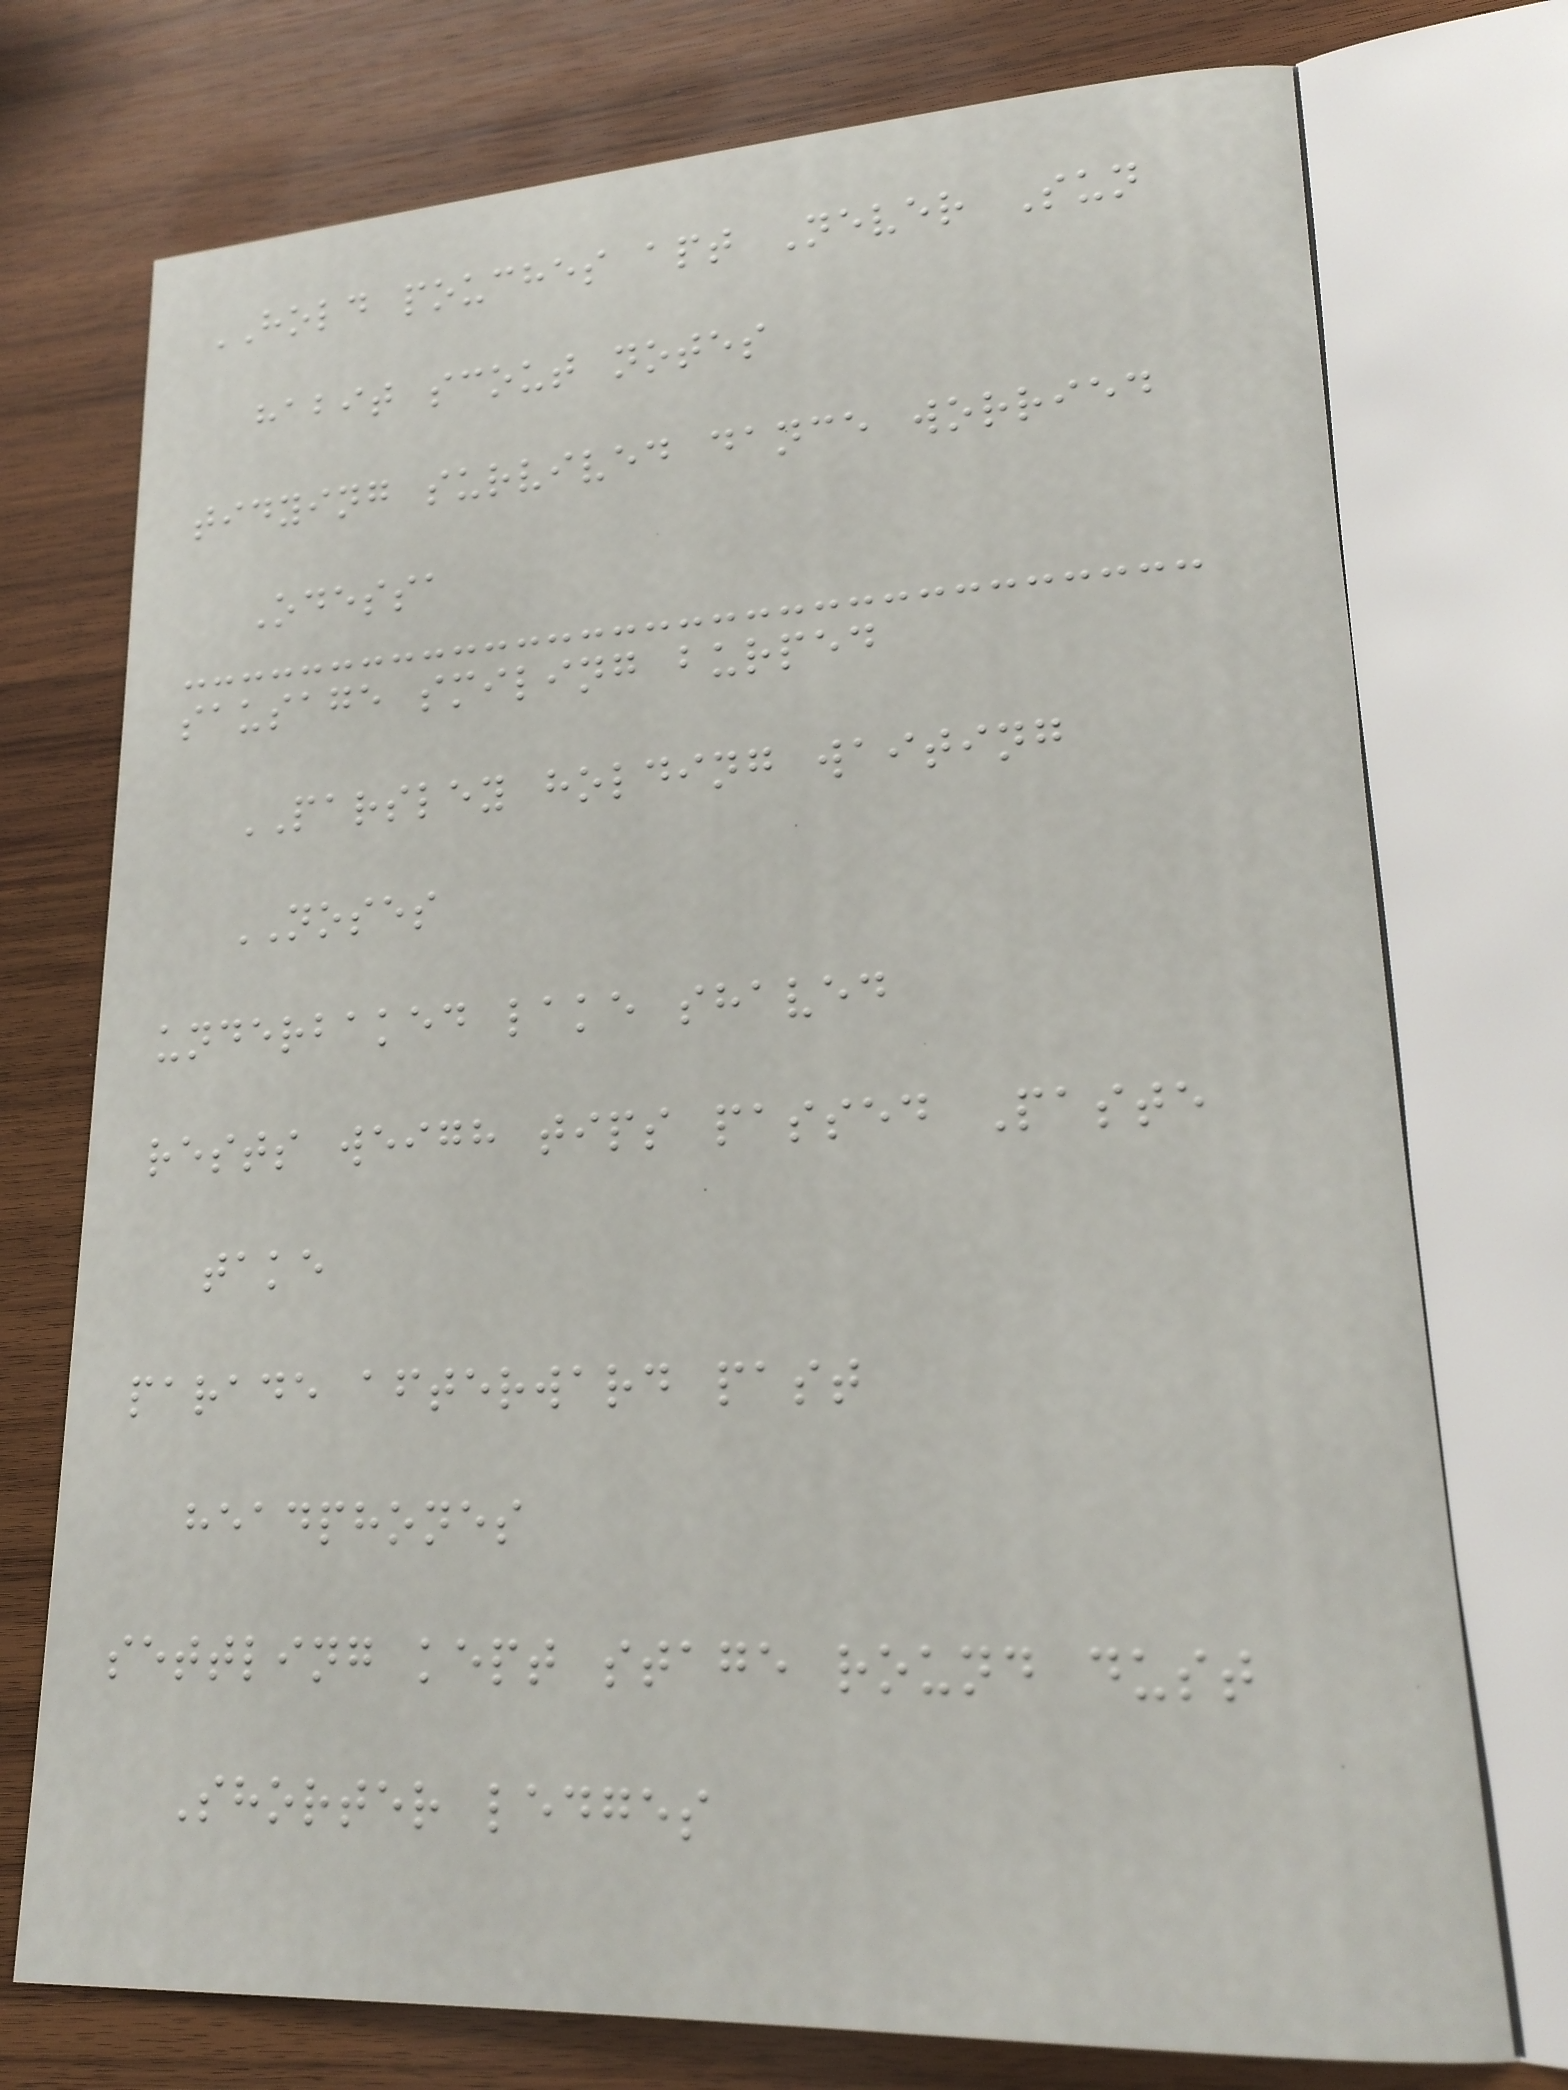HOLD pouches apt Never Sun
habit scout notes
tidying survived dance worried
Odessa
sausage smiling burped
PARSLEY holding waiting
NOSES
underbaked lake shaved
rests weigh tips passed Paste
take
parade afterward past
headphones
settling kept stage round dust
Shorter ledges
